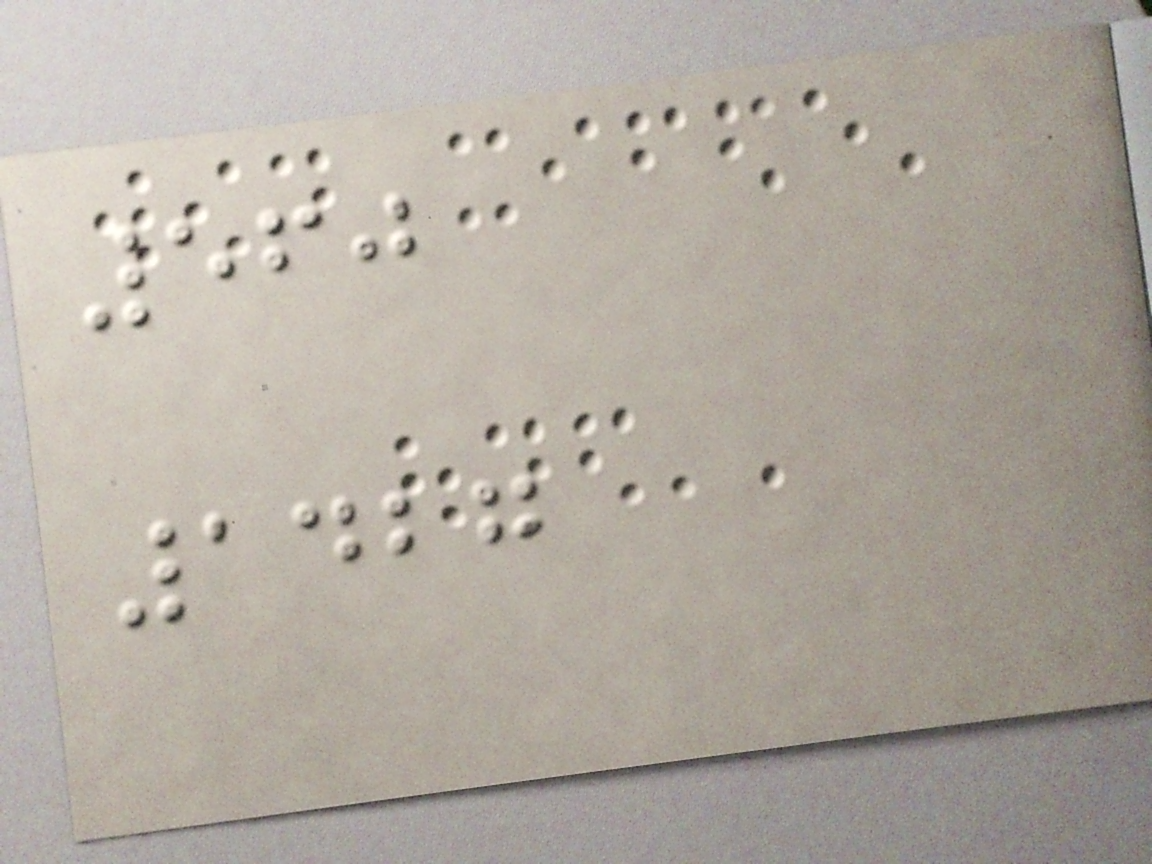560
1427
